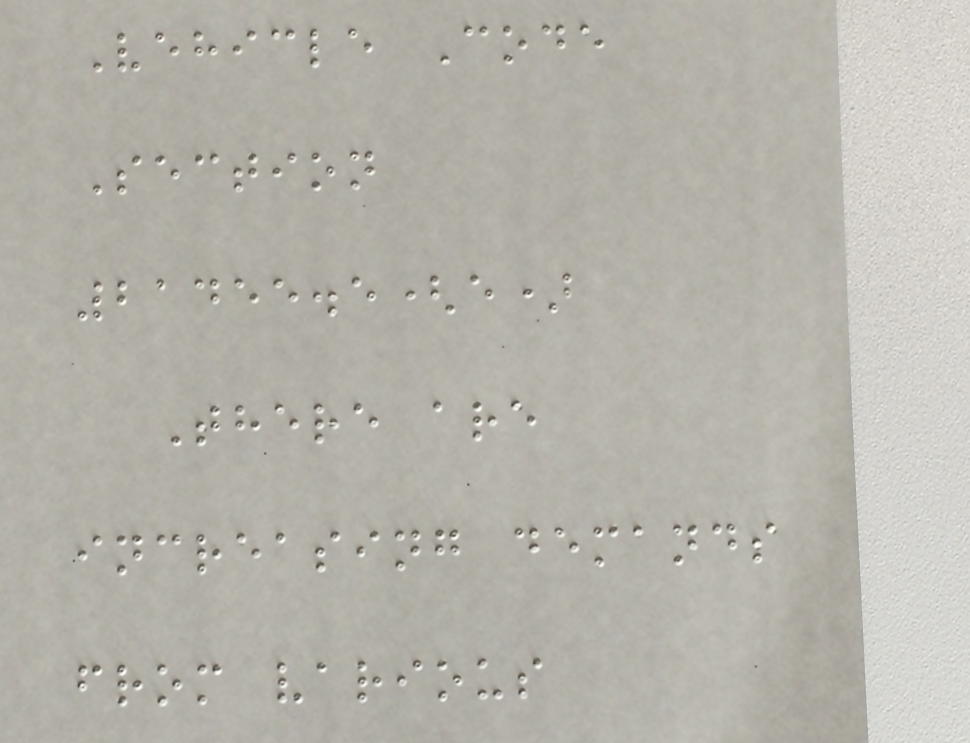Vehicle Code
Section
21455.5(e)
There are
increasing demands
from various
